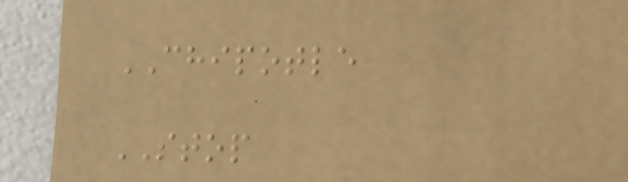CHIPOTLE
STOP
